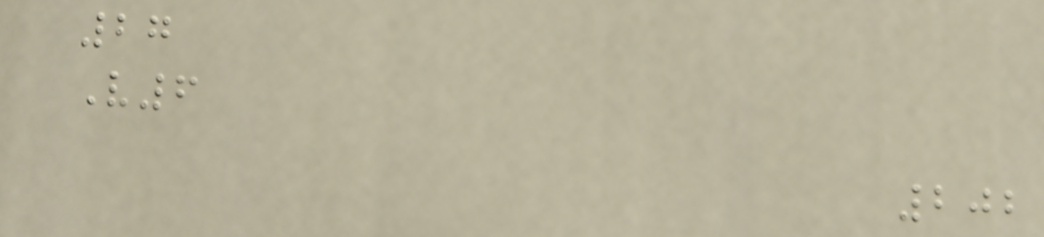27
V6
202
